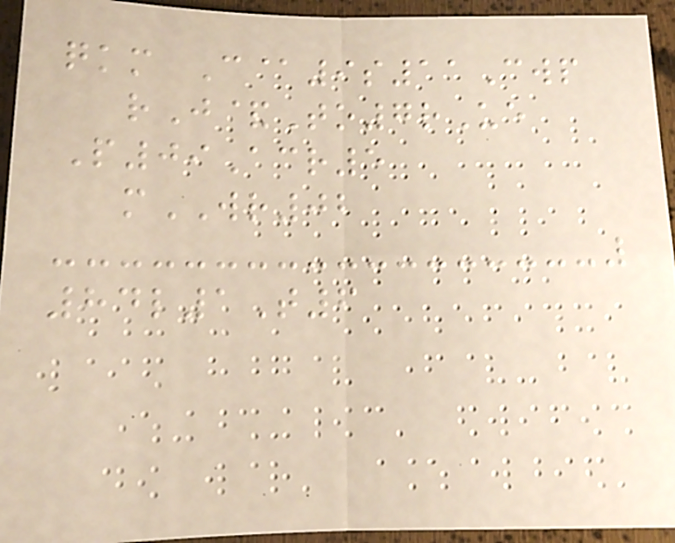qkm C@9s11Cwp
rJ&To7rUe
P09Acr5
mWR02
84l1T6
